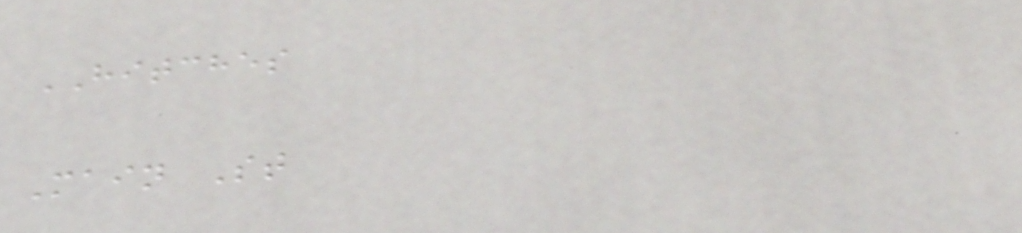HITCHES
Main St
